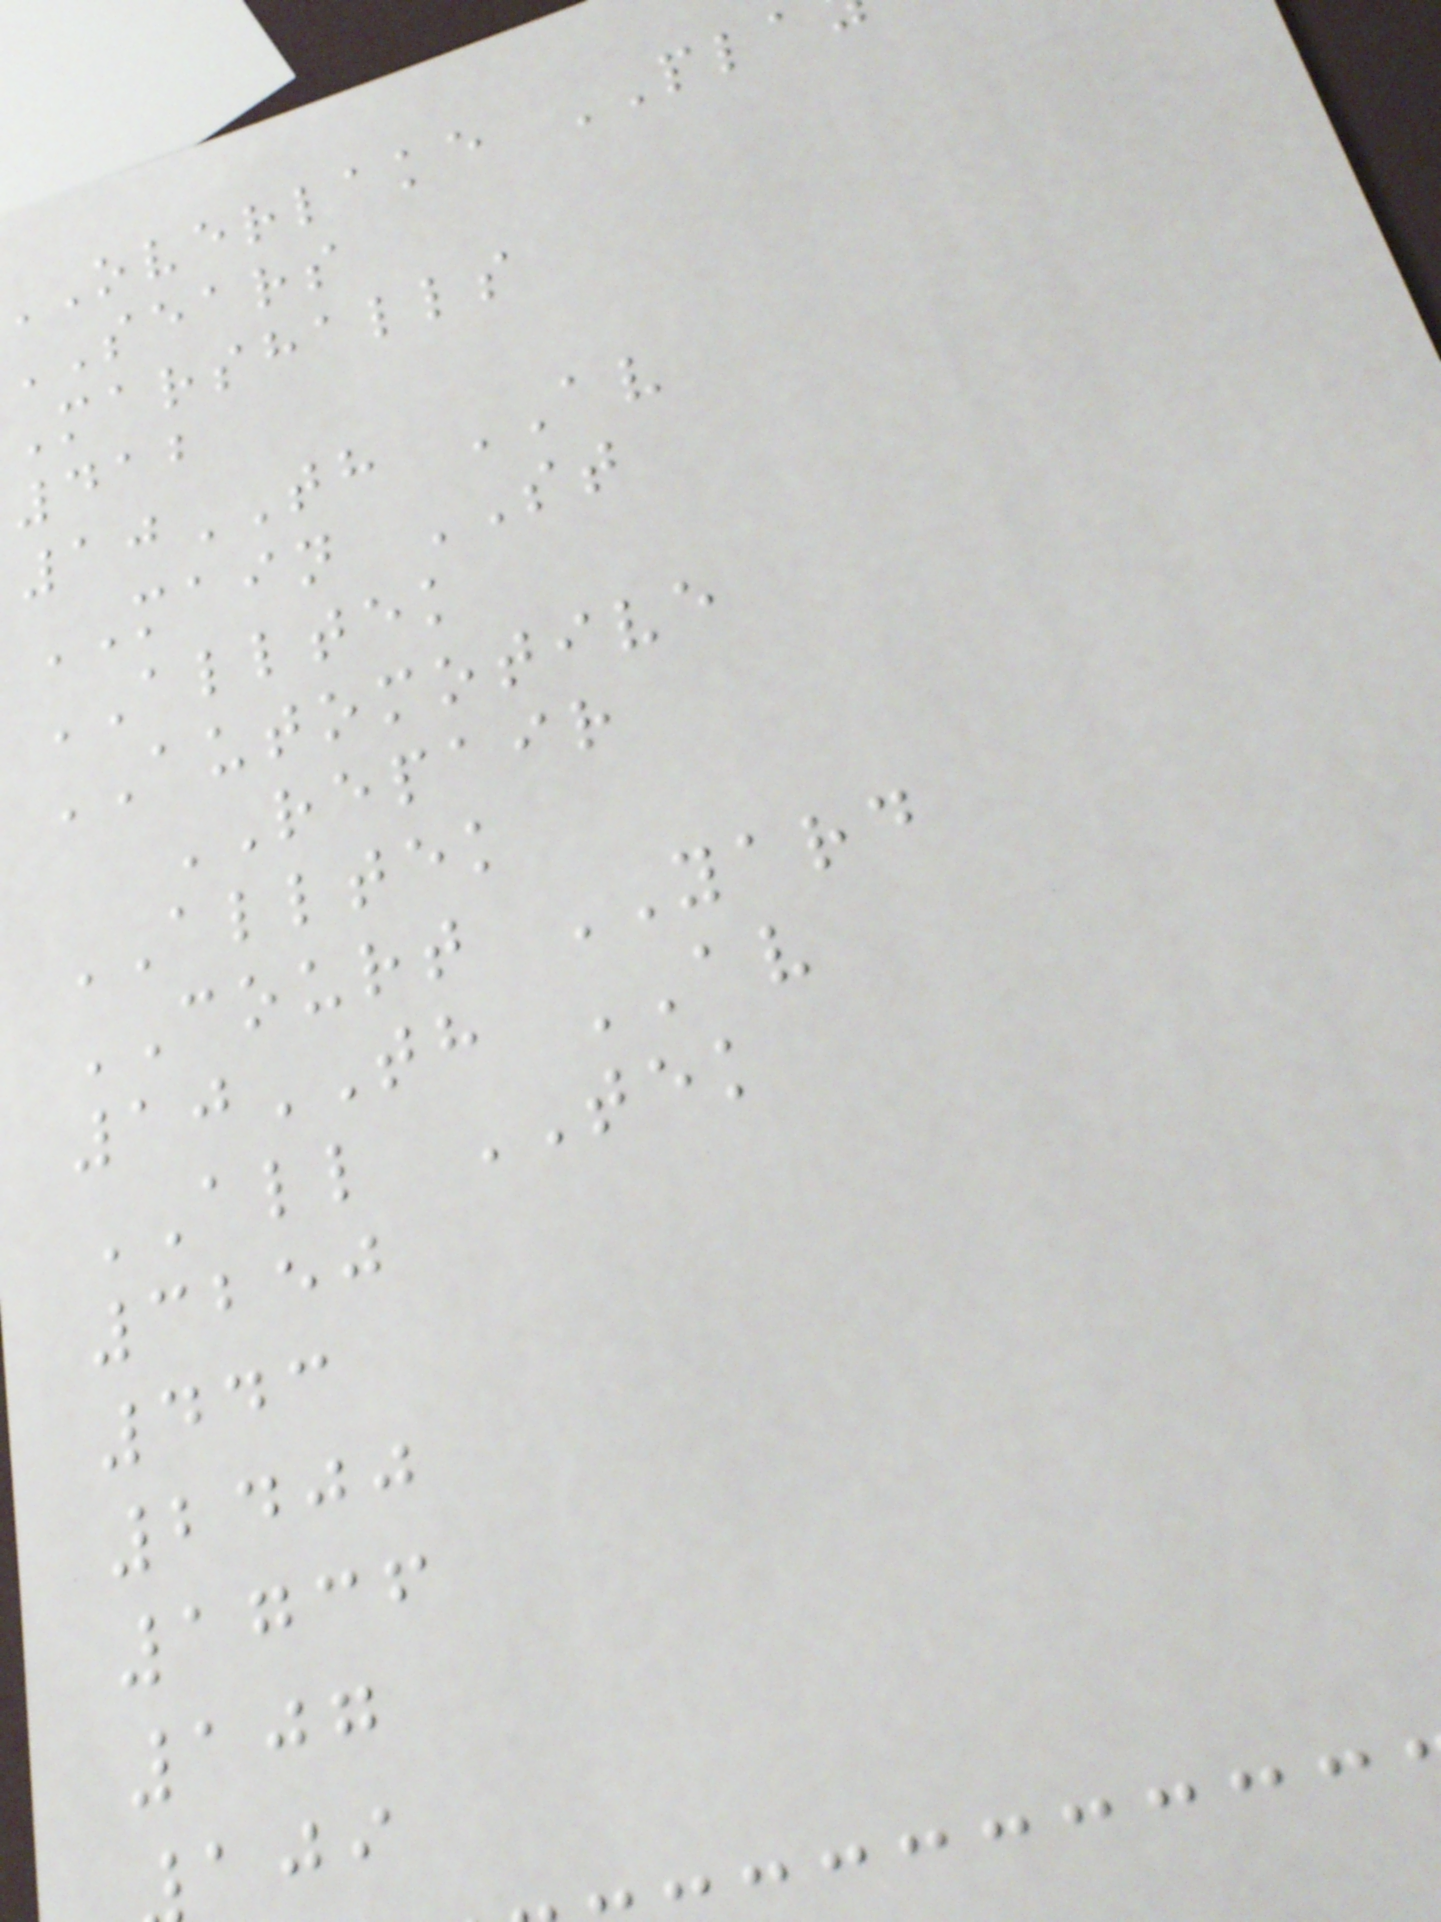overlake PLA
SEARS
Marshalls
412
10TH AV
MAIN ST
ALLTEK
AUTOMOTIVE
REPAIR
ALLTEK
COURT YARD
10TH AV
ALL TEK
3250
443
2400
1736
107
